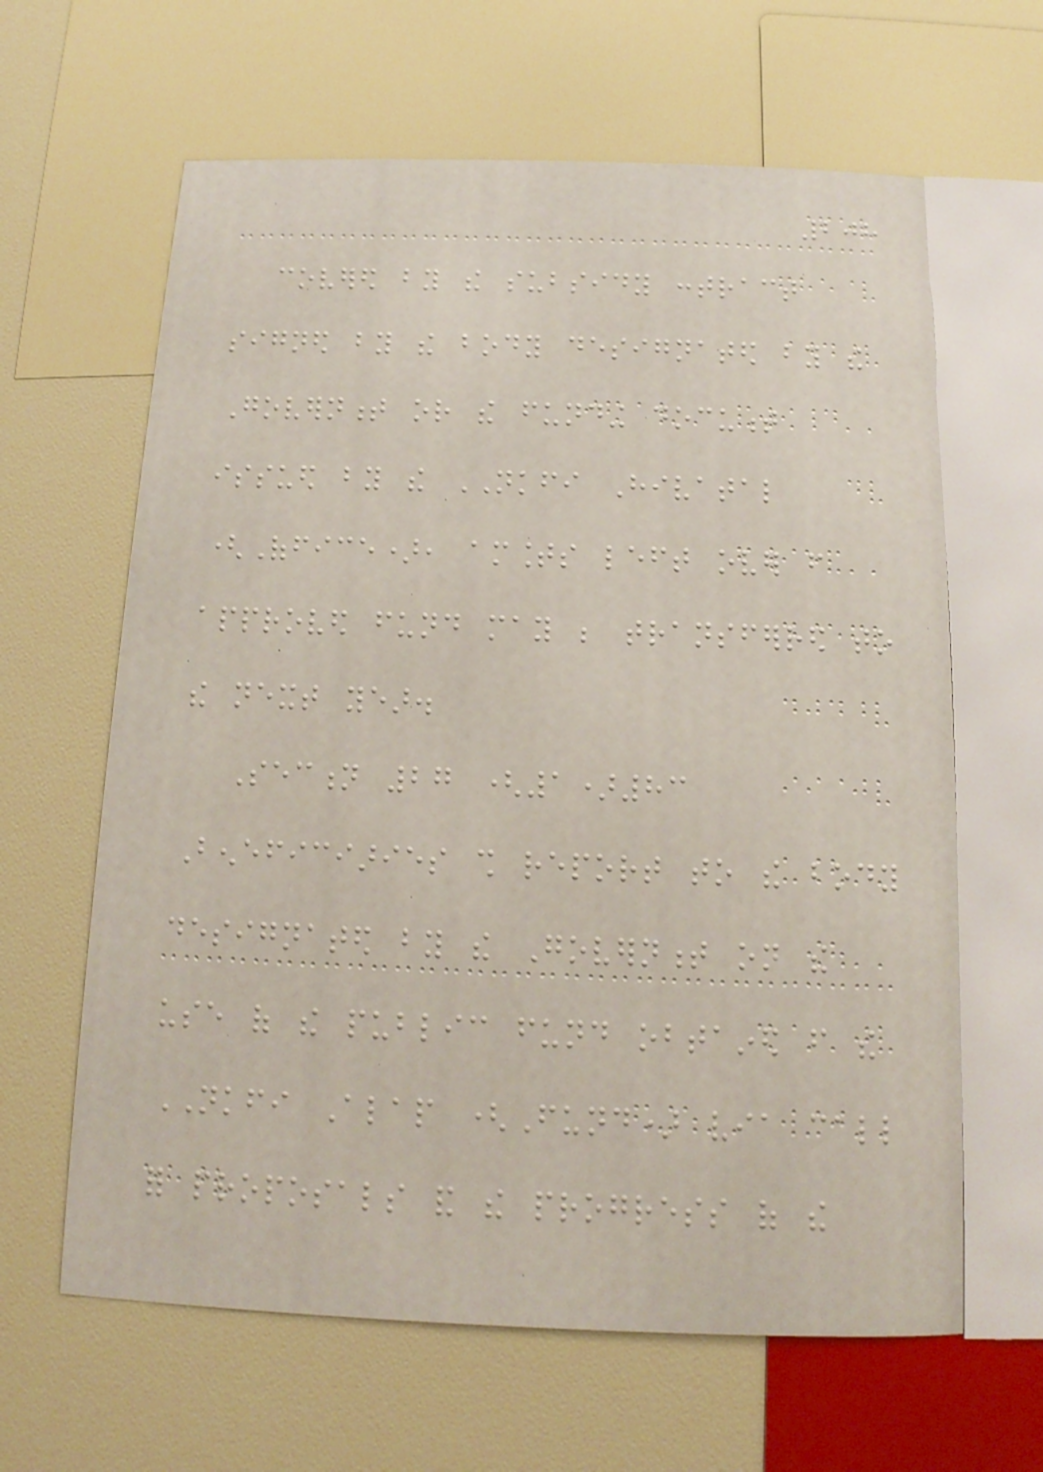208
covered by the subsidy contract
signed by the body designated by the
Government or the funding document
issued by the NKFI Hivatal
(Office), amounts left over from
approved fund may be transferred to
the next year.
Section 27 (1)83
Beneficiaries shall report to the body
designated by the Government on the
use of the public fund obtained from the
NKFI Alap (Fund) via call
for proposals and the progress of the
